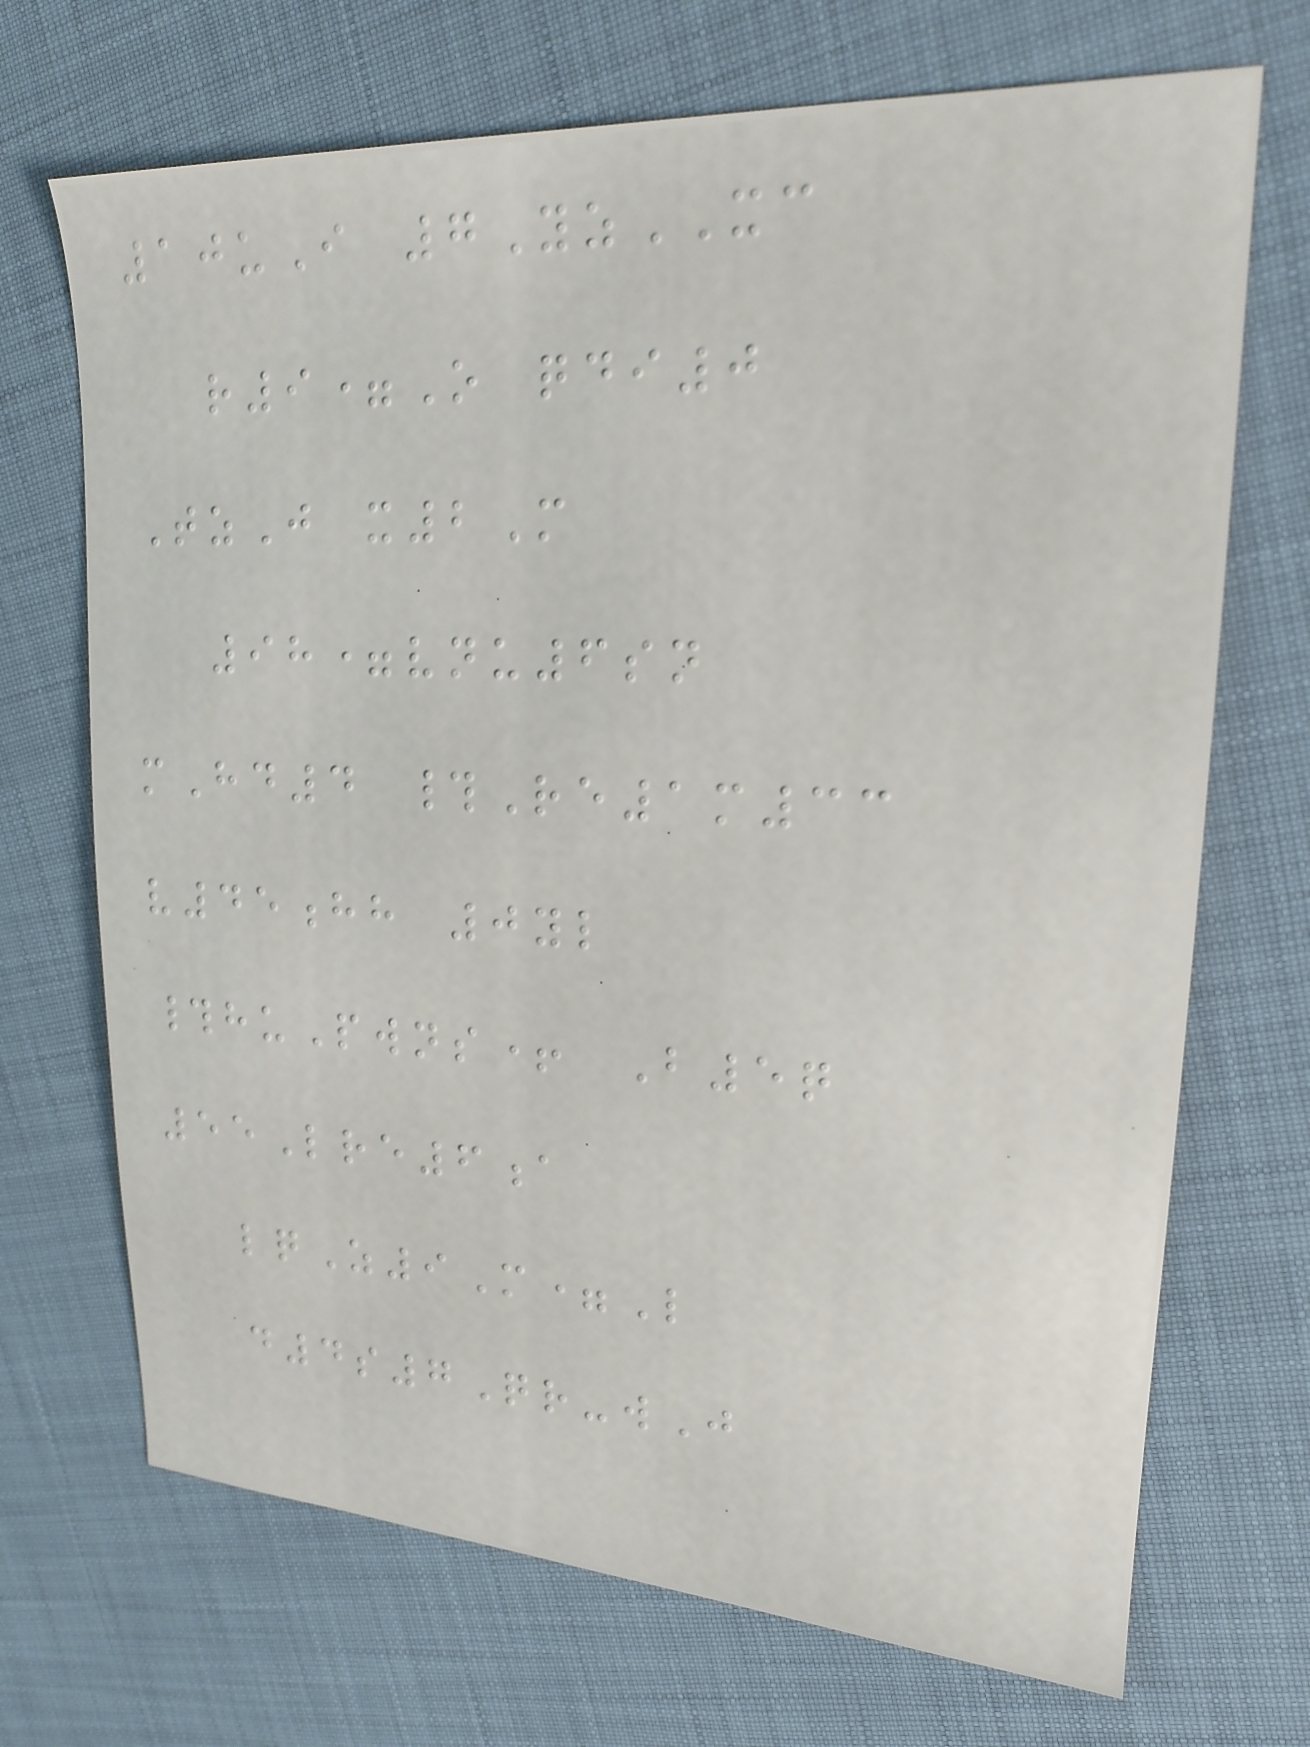10uI 7YzXC
r9=O qdi0
TzJ x2M
98=vnu6sn
mHd4 #Re1m33
v45hh 0yl
#huPwns+ B5q
55Lre6a
lqZ9M=L
d4s7Qr-wJ
